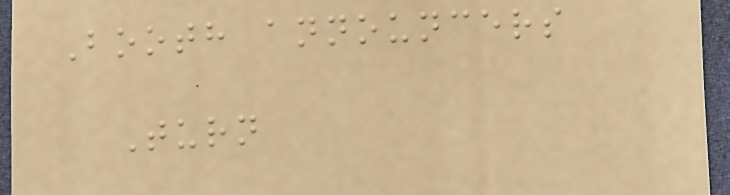Booth announcers
Turn
